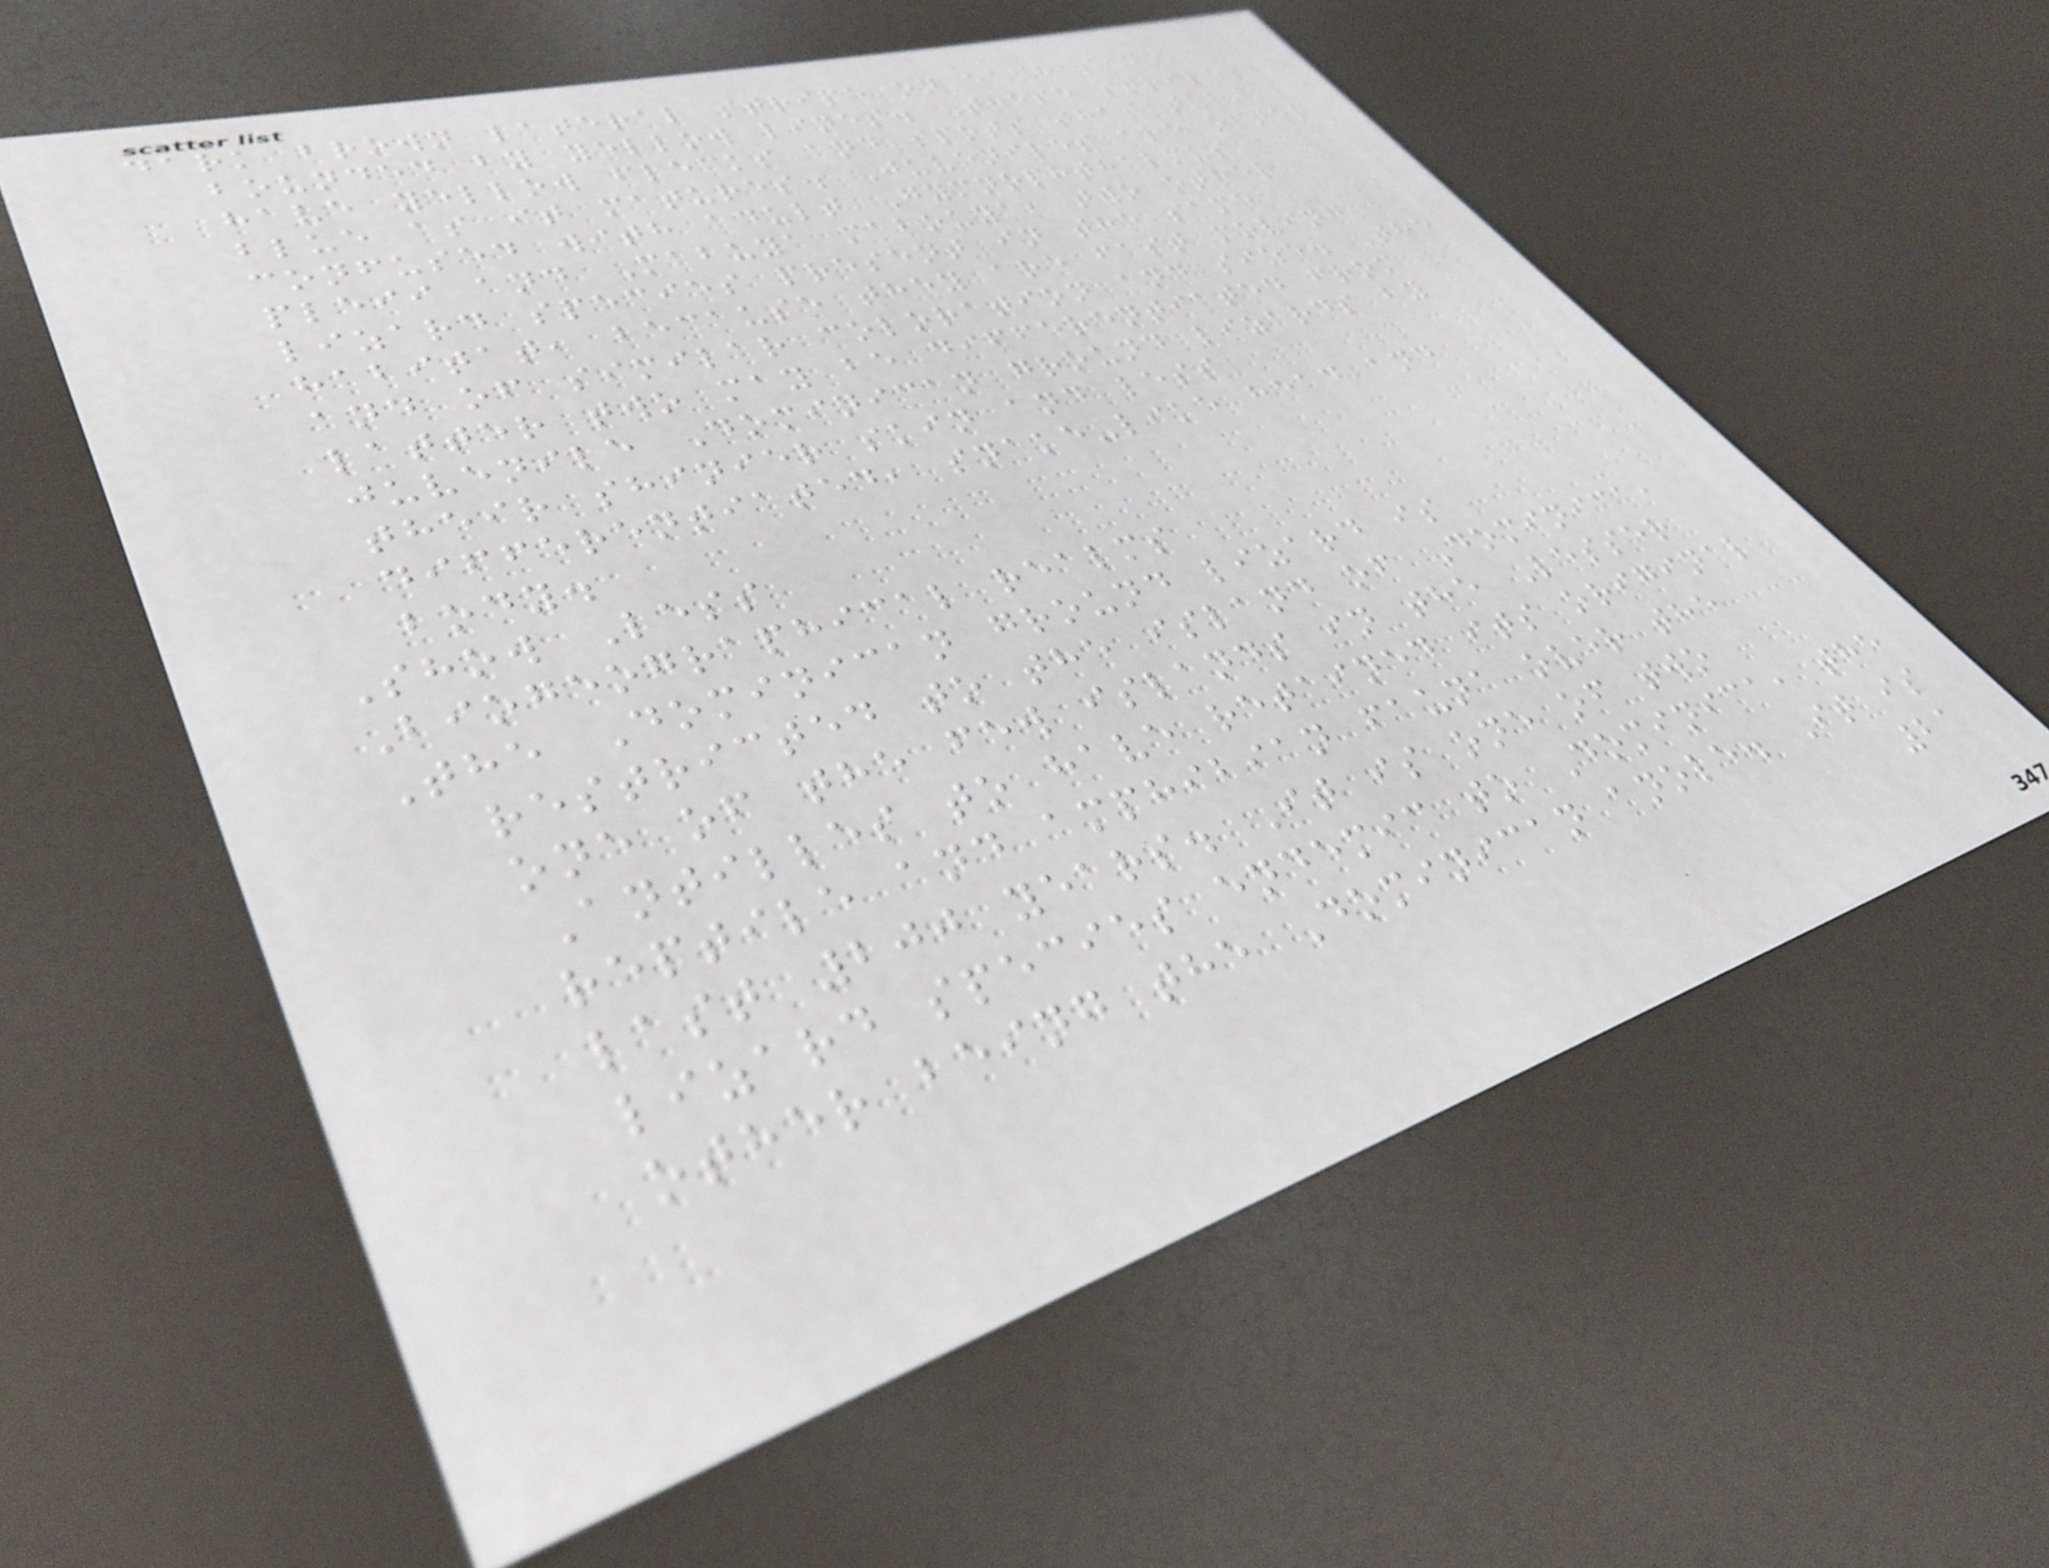dark brown lateral stripe on each side
bounded by yellow lines. These stripes
have yellow flecks and spots that turn
blue as it matures. Juveniles are often
confused with adult Gymnophthalmus
pleii and Mabuya mabouya, two other
lizard species present in the same
habitat, because they are fast moving
and of similar coloration and size. The
latter two may be differentiated from
juvenile Dominican ground lizards by
their shinier skin and less
differentiated, snake-like head and
body.
Show Less
Biogeographical realms
The Dominican ground lizard is
restricted to the island of Dominica,
one of the few islands in the Lesser
Antilles to have retained its original
reptile and amphibian fauna over the
last 200 years. It is one of two
lizard species endemic to Dominica, the
other being the Dominican anole. It is
21
